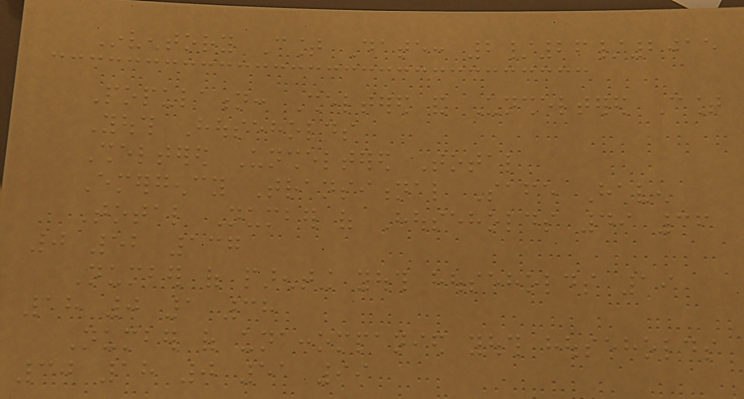Inventory Count Date: 2/26/2015
Population: Sheltered and Unsheltered Count
Youth Households
Sheltered Unsheltered Total
Emergency Transitional Safe Haven
Total Number of Households 49 36
0 52 137
Number of parenting youth households 19
18 0 1 38
Number of unaccompanied youth households
30 18 0 51 99
